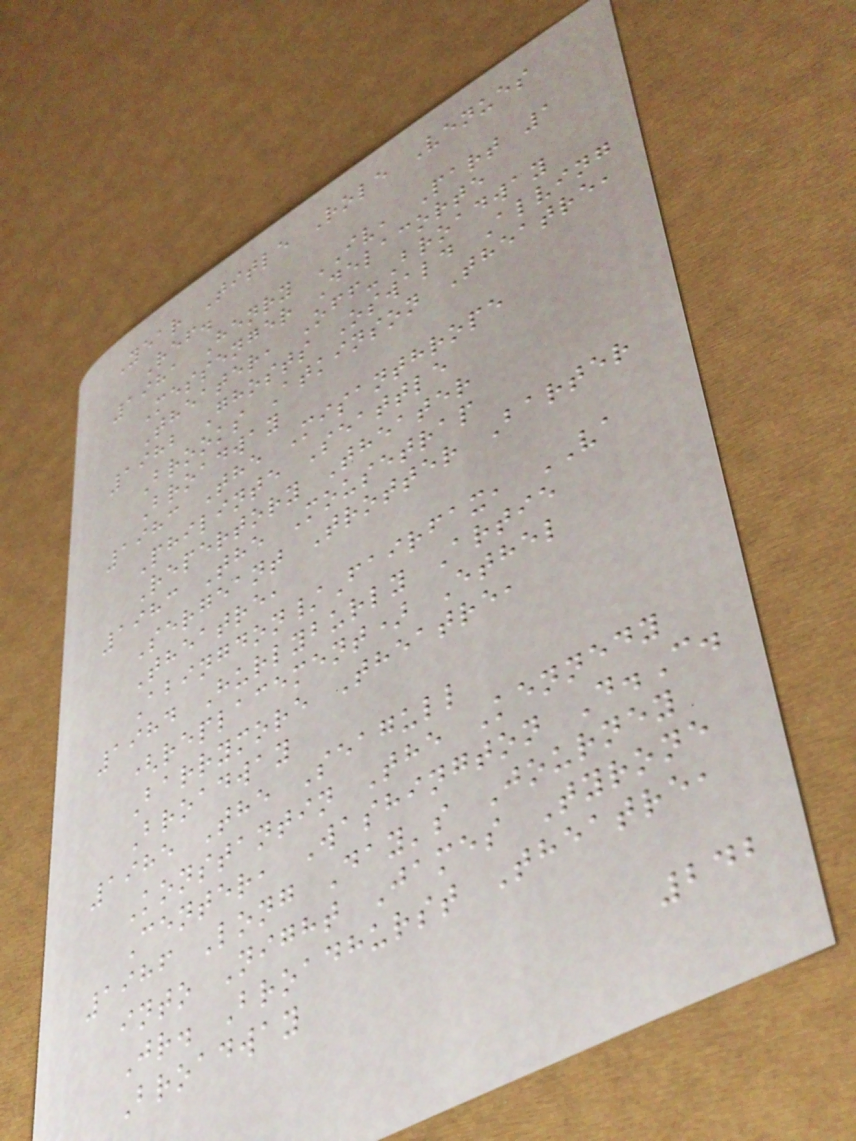Year Title Role Venues
Ref.
1981 Henry IV, Part 1
Messenger Delacorte
Theater, Off-Broadway
1982 Ghosts Oswald Alving
Brooks Atkinson Theatre,
Broadway
1983 The Misanthrope
Philinte Seattle
Repertory Theater
1983 The Mousetrap
Sergeant Trotter Barter
Theatre,
Abingdon/Fairfax, VA
1984 Hurlyburly Artie
(replacement) Ethel
Barrymore Theatre,
Broadway
1985 The Seagull
Konstantin The Kennedy
Center, Washington D.C.
1986 Long Day's Journey
into Night James Tyrone
Jr. Broadhurst Theatre,
Broadway
242
